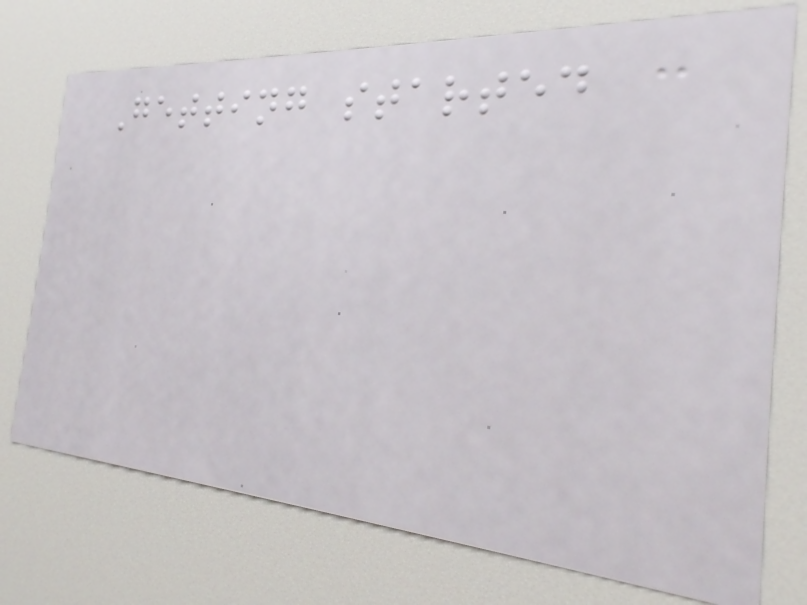Getting started
